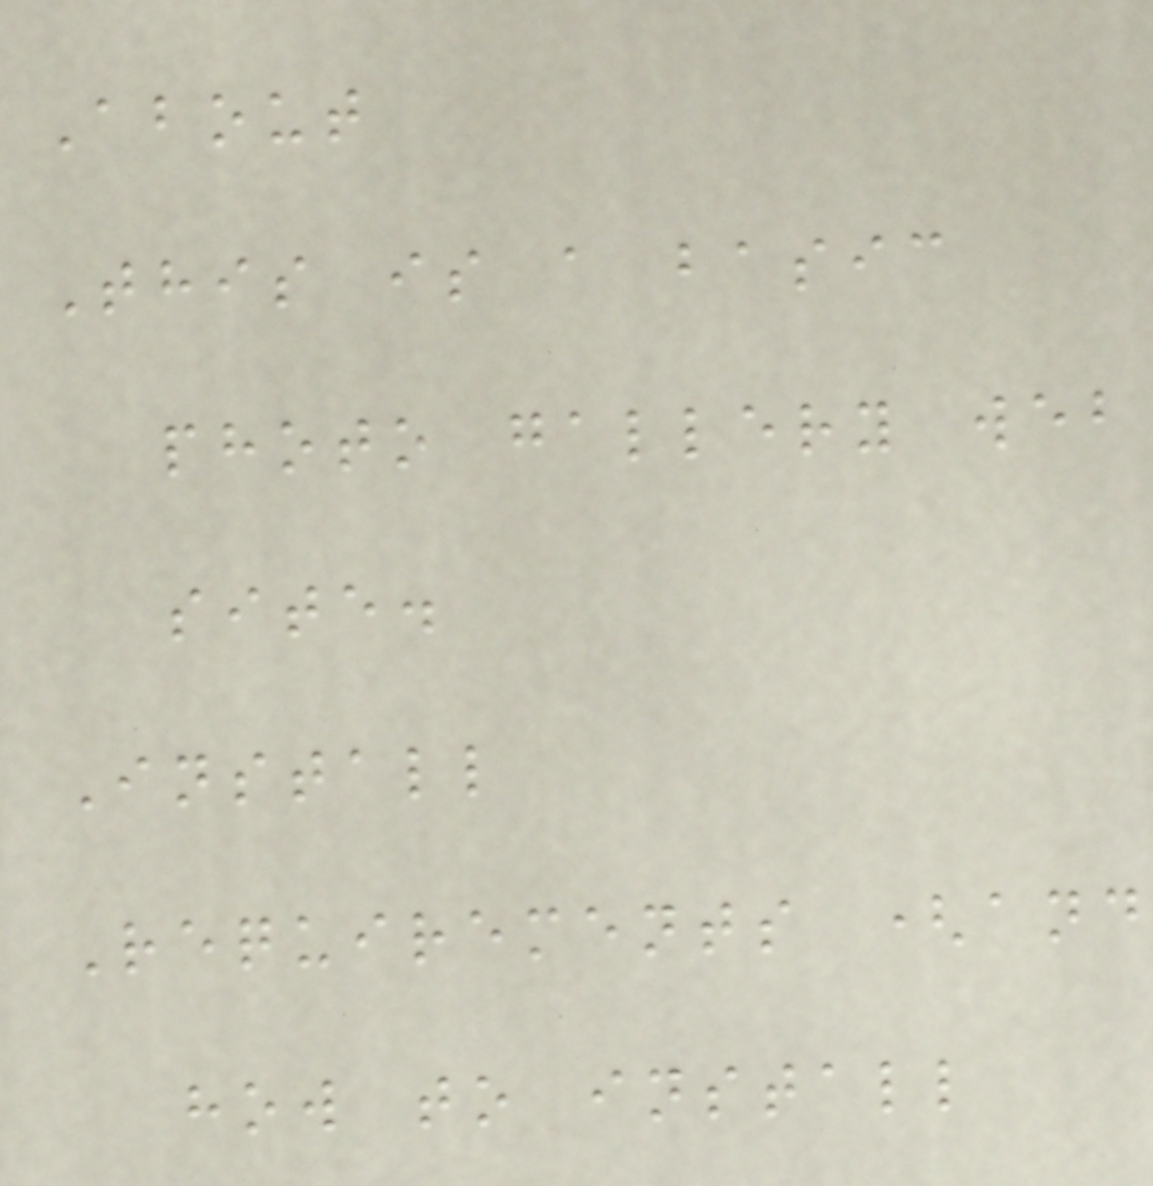About
This is a basic
photo gallery web
site.
Install
Requirements (and
how to install
